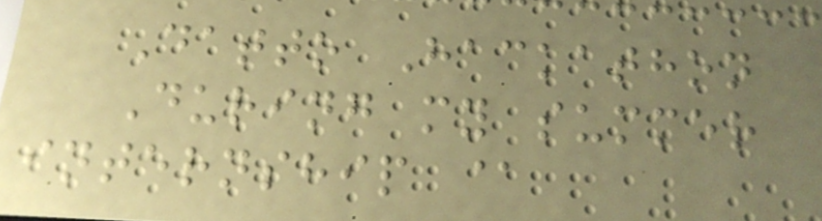Datto Hackathon
During my summer
internship @
